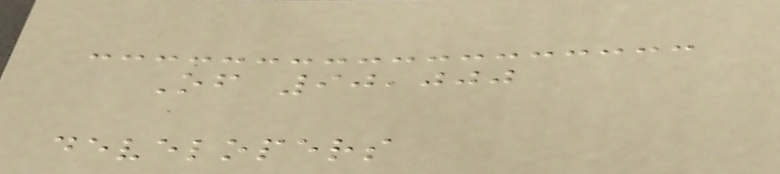Of 90,000
developers
